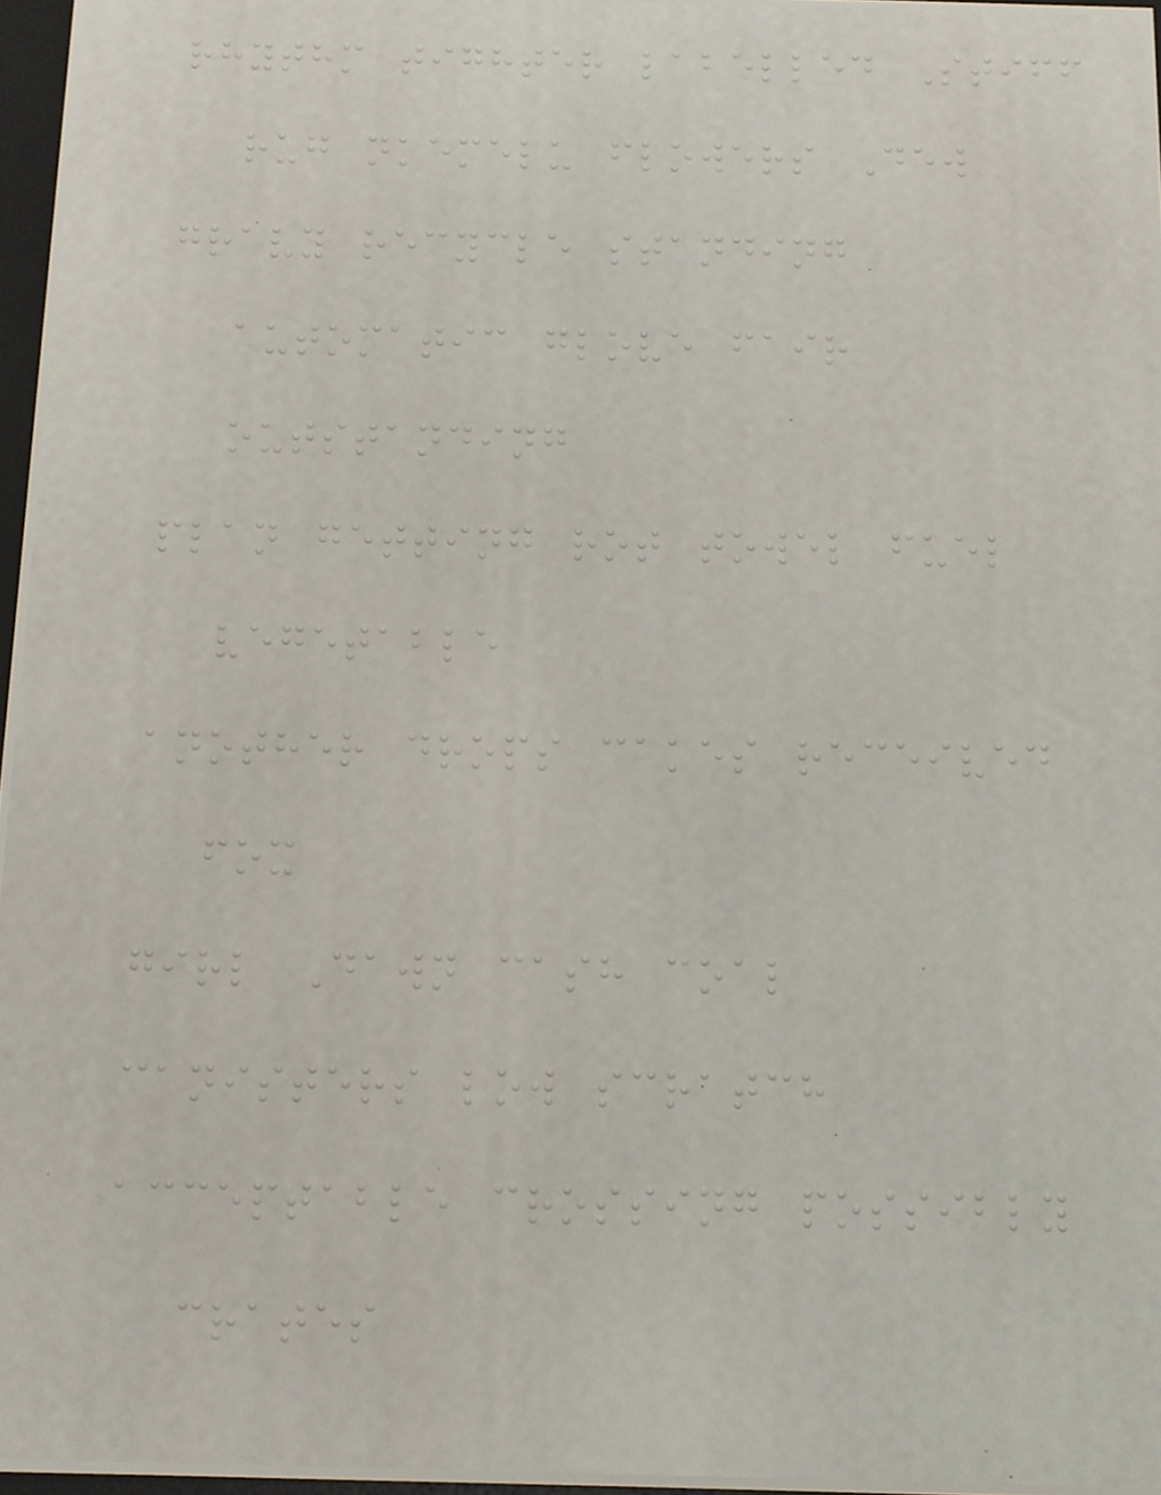rhythm tighter labelled Stiff
rug nkemelu flowers Dew
gravy recycle standing
automatic glove fair
outstanding
plan getting rot towel fuel
vegetable
another drops cakes received
fox
girl Dawn cash coal
canisters low scratch
acceptable crossing possibly
crates
